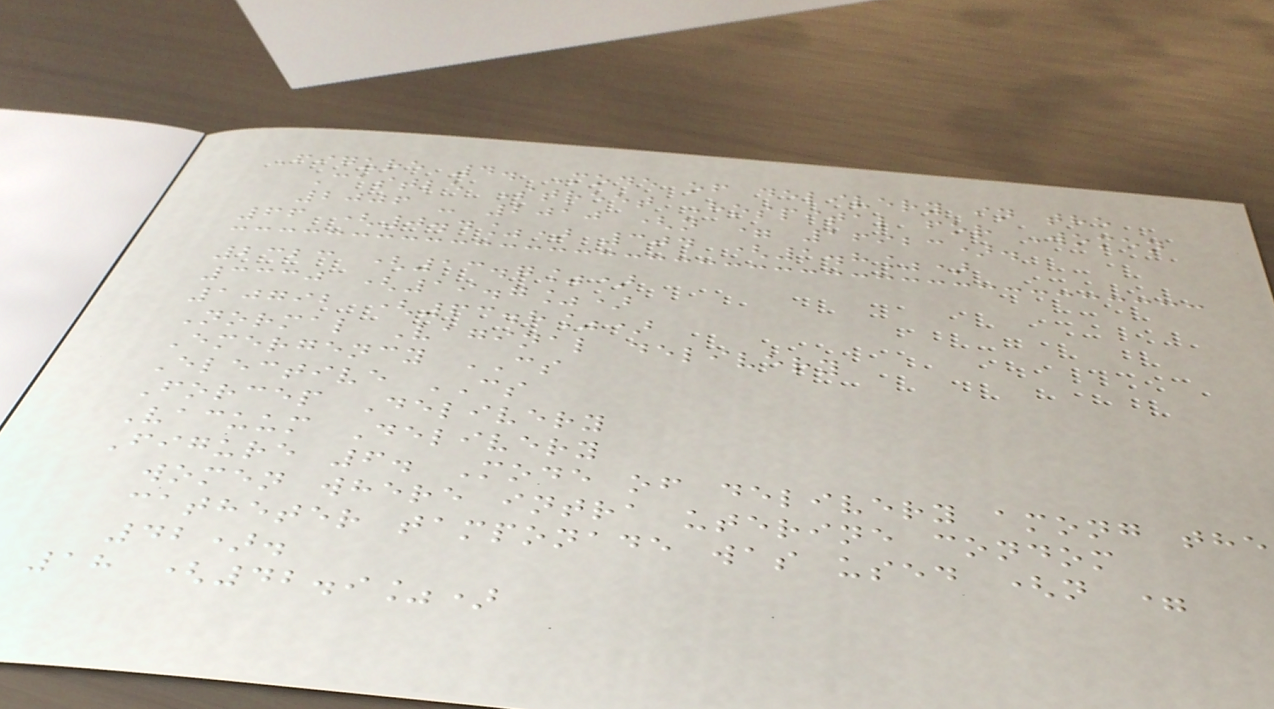Figure 4. Mode of delivery in the
Castle Street Hospital for Women
2006 - 2010 (n = 16923).
66 (0.4%) 304 (1.8%)
2323 (13.7%)
3330 (19.7%)
10792 (63.8%)
Normal Vaginal delivery
Emergency CS
Elective CS
Forcep Delivery
Vacuum Delivery
Figure 6. Mode of delivery among the
women where intra uterine condom
catheter tamponade was used (n =
42).
18 (42.9%)
